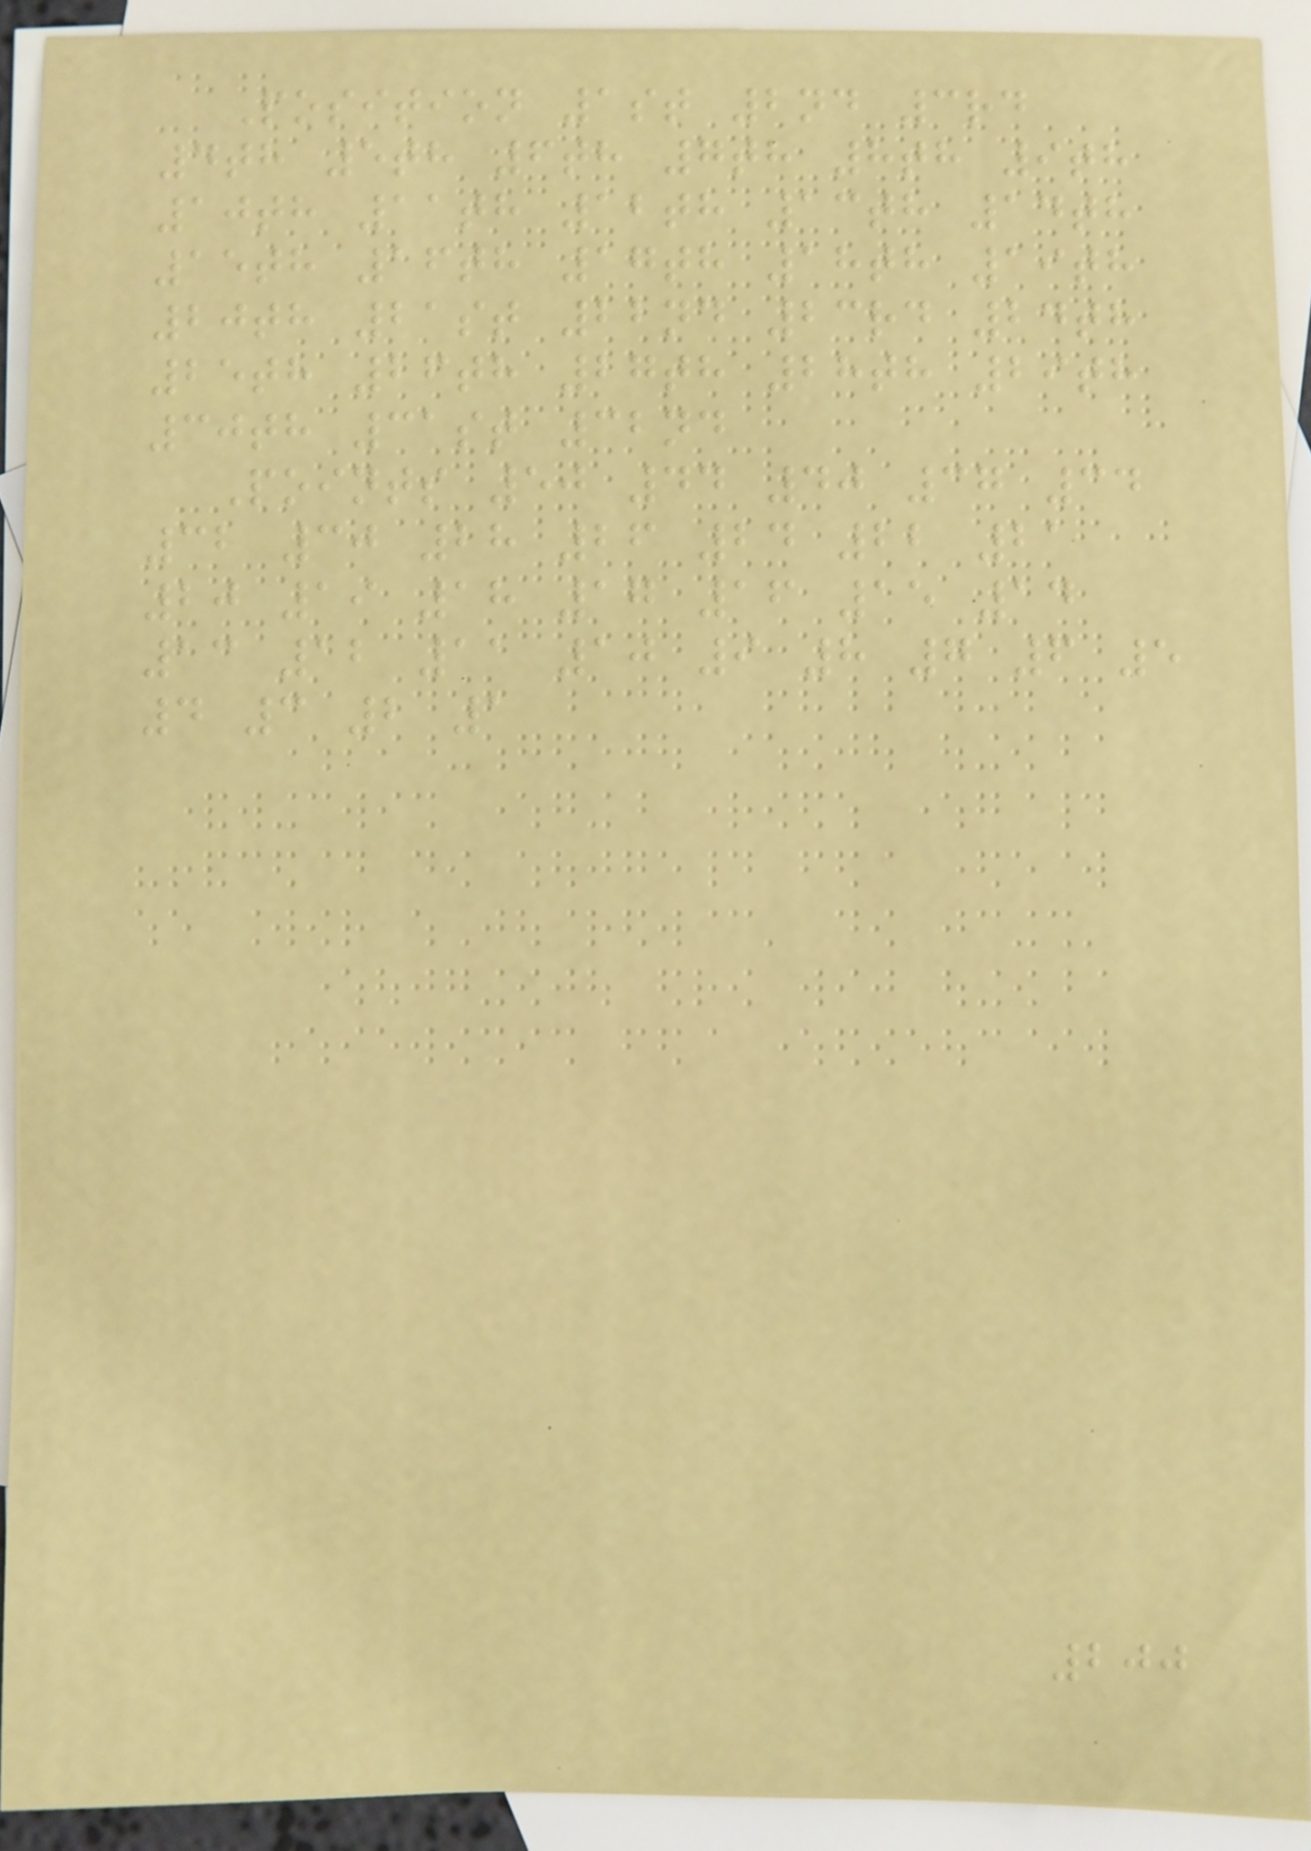Position 1st 2nd 3rd
4th 5th 6th 7th 8th 9th
10th 11th 12th 13th 14th
15th 16th 17th 18th 19th
20th 21st 22nd 23rd 24th
25th 26th 27th 28th 29th
30th 31st 32nd
Points 50 44 40 37 34
32 30 28 26 24 22 21
20 19 18 17 16 15 14
13 12 11 10 9 8 7 6 5
4 3 2 1
200
